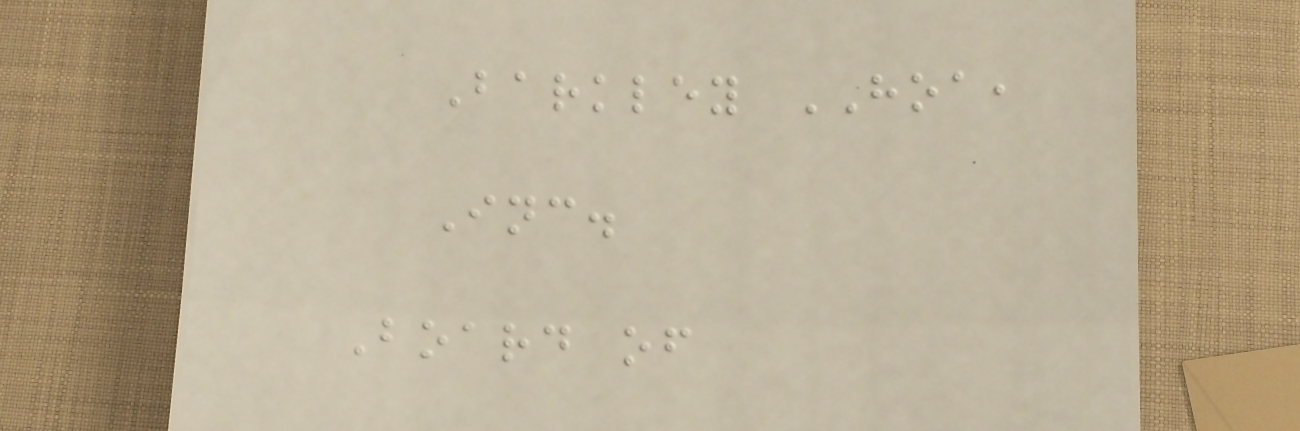Barkley HOA,
Inc.
Board of
